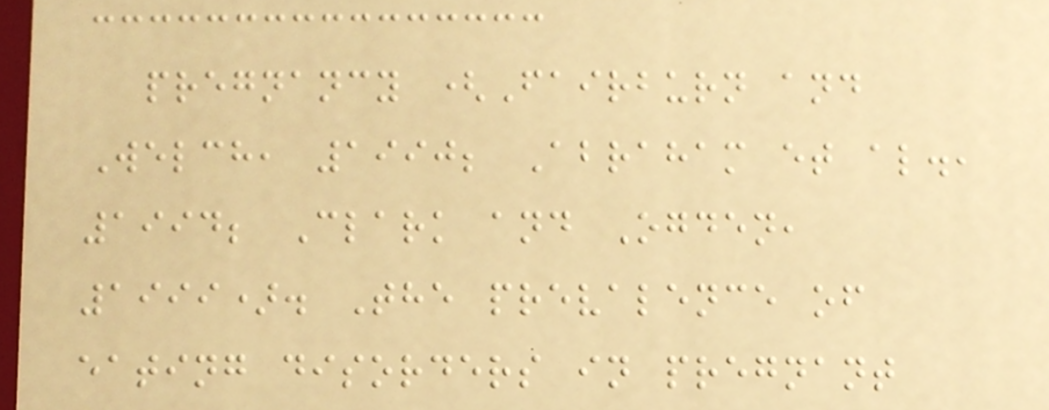pregnancy (Fairburn and
Welch, 1990; Abraham et al.,
1994; Clark and Ogden,
1999). The prevalence of
eating disorders in pregnant
